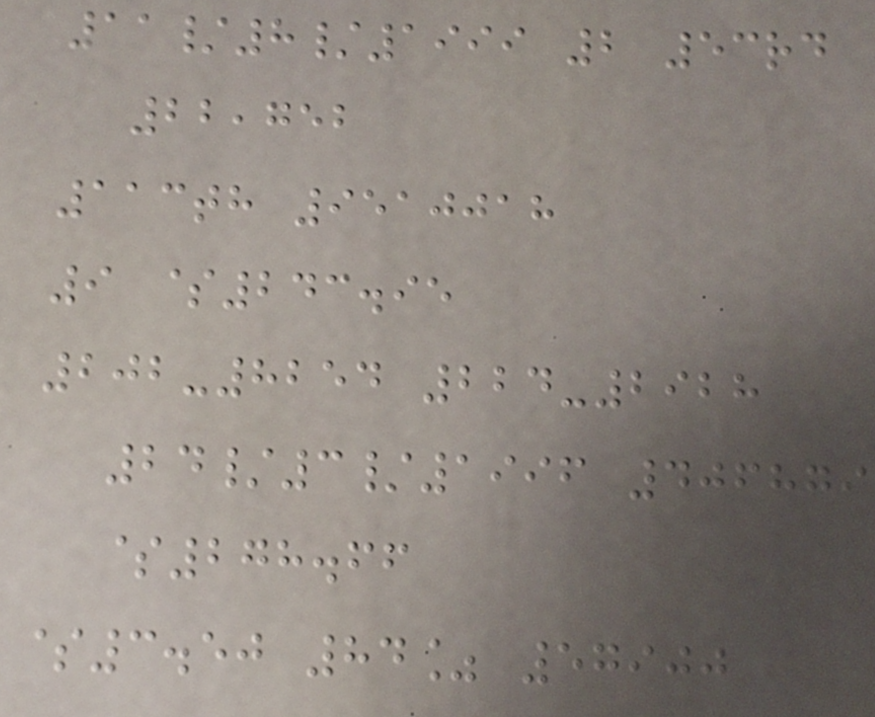11/8/1999 2 53rd
22,752
113th 9510018
9 $243.95
202-8254 224-2928
24/3/1996 406879
$278.66
$3.50 84% 57900
